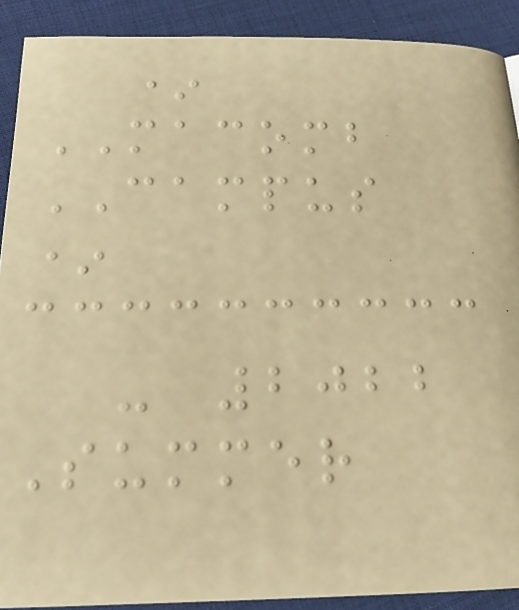*
MACOMB
CAMPUS
*
- 2022
Summer
